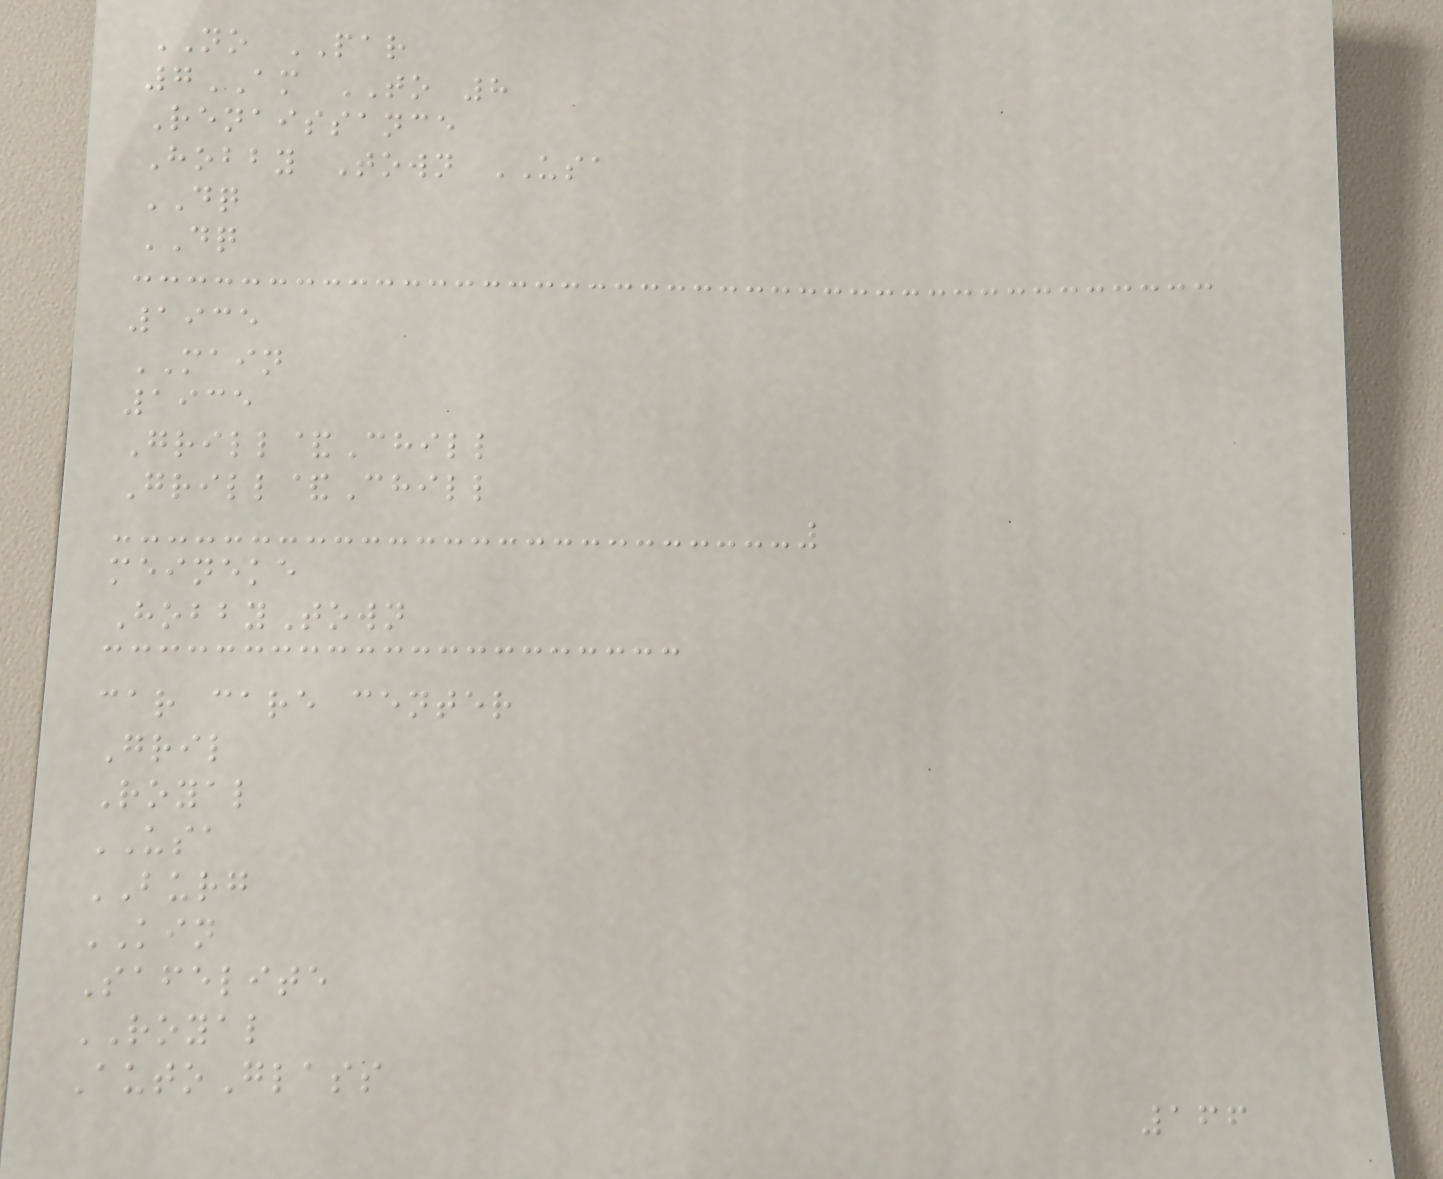NO PAR
7AM TO 8
Renaissance
Hobby Town USA
DQ
DQ
1935
MAIN
1935
Grill&Chill
Grill&Chill
meineke
HobbyTown
car care center
Gril
Royal
USA
BURG
KIN
Safelite
ROYAL
AutoGlass
166
